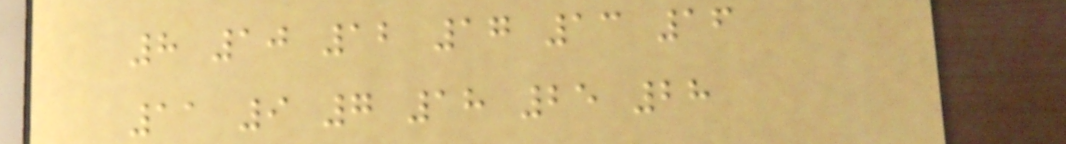8 10 12 17 13 16
11 9 7 18 25 28
